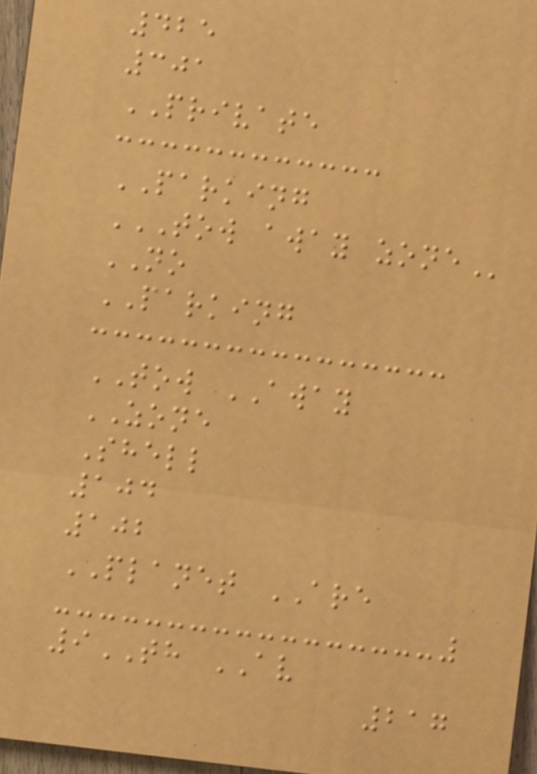425
301
PRIVATE
PARKING
TOW AWAY ZONE
NO
PARKING
TOW AWAY
ZONE
Shell
104
102
PLANET ARE
9TH AV
217
